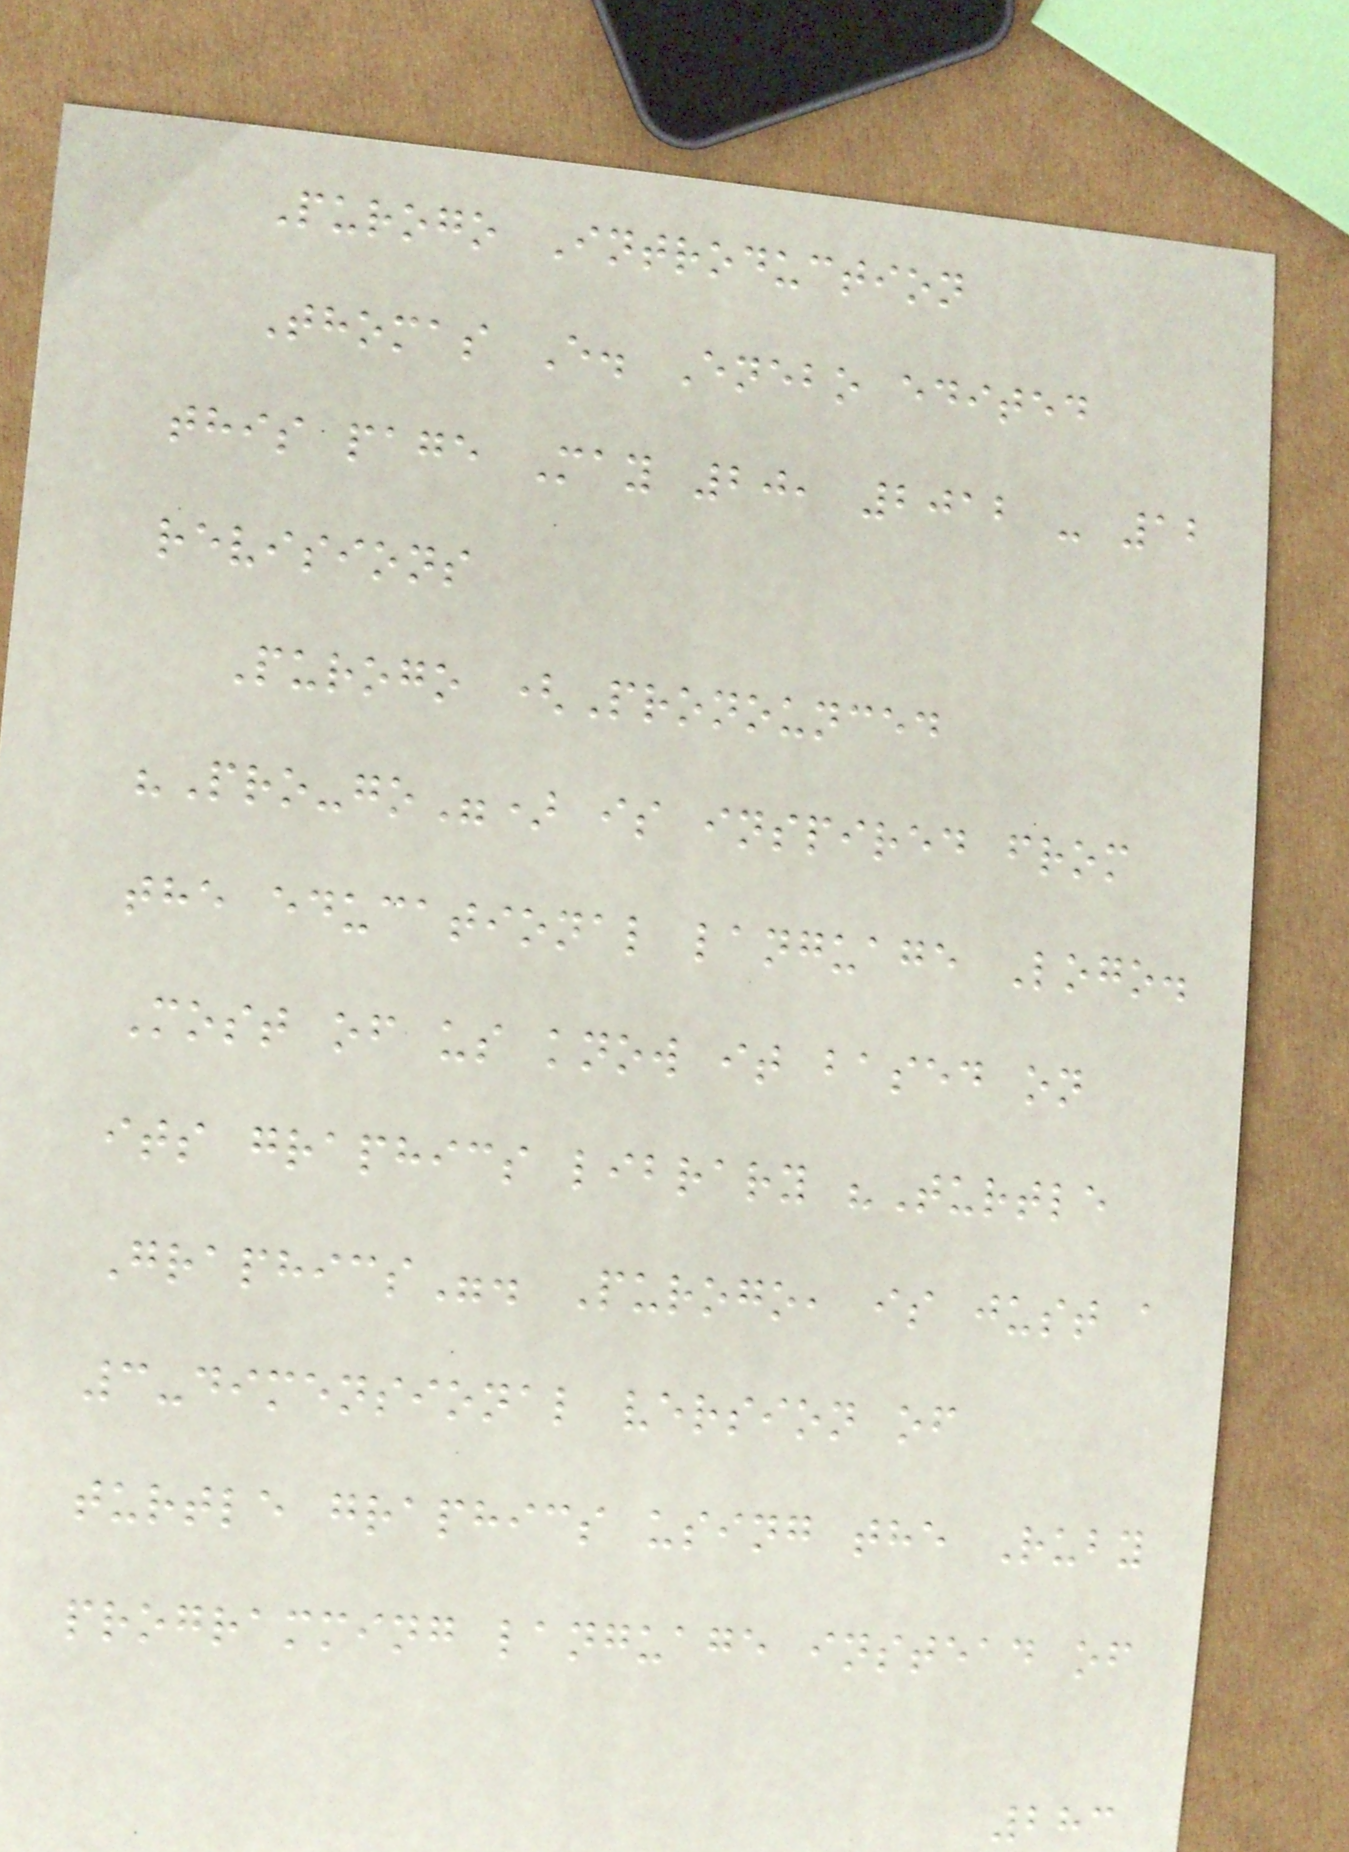Purogo Introduction
Thomas E. Enebo edited
this page May 20, 2012 - 12
revisions
Purogo (Pronounced
"Pro-go") is inspired from
the educational language Logo.
Most of us know it based on
its graphics library "Turtle
Graphics". Purogo, is just a
3-dimensional version of
turtle graphics using the Ruby
programming language instead of
283
